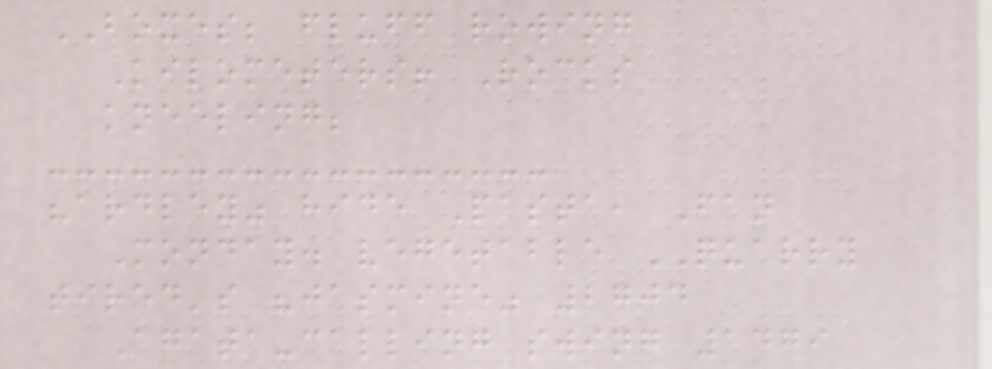BOXES; fluff rowing
Kilometers! Rocks
kneeling;
"ardley" hide Pasta, Fan
Monday. vegetable QUARRY
tired's "jasmine" 2704
Agata-calling swing 1479
